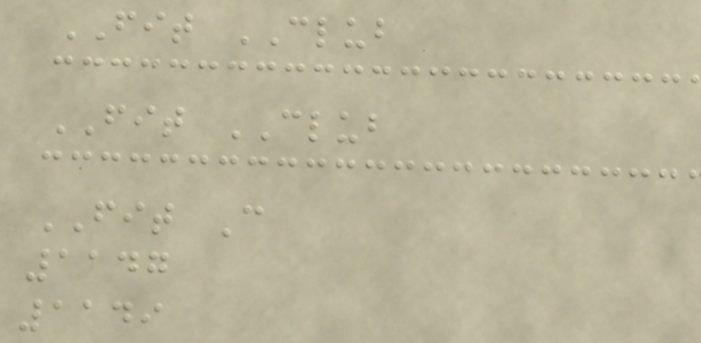FIT CLUB
FIT CLUB
FIT C
1147
1149
